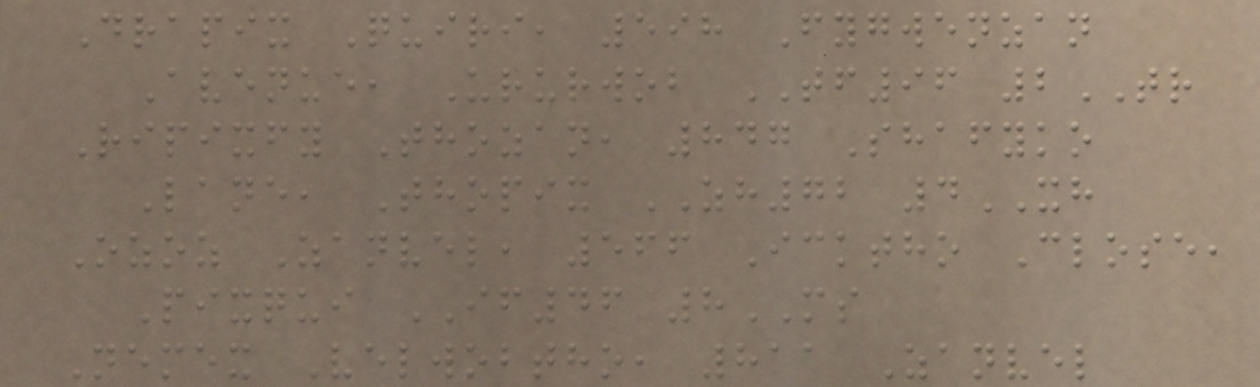Drapix Quiri, 598 Fygwenzan
Avenue, Ururwob TF96 2TR
Ripixfy Thozan, 847 Shafyko
Lane, Thopix ZH72 4XH
Ozoz Zanvel, 566 Icktho Close,
Pixqui IF46 8MS
Nemex Velwobtho, 811 Zanvel
